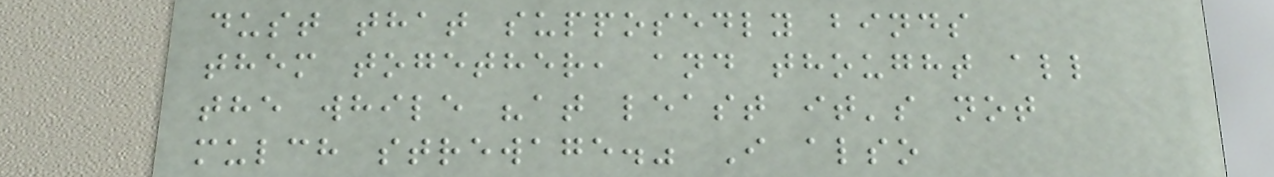dust that supposedly binds
them together, and thought all
the while "at least it's not
mulch strewage." I also
